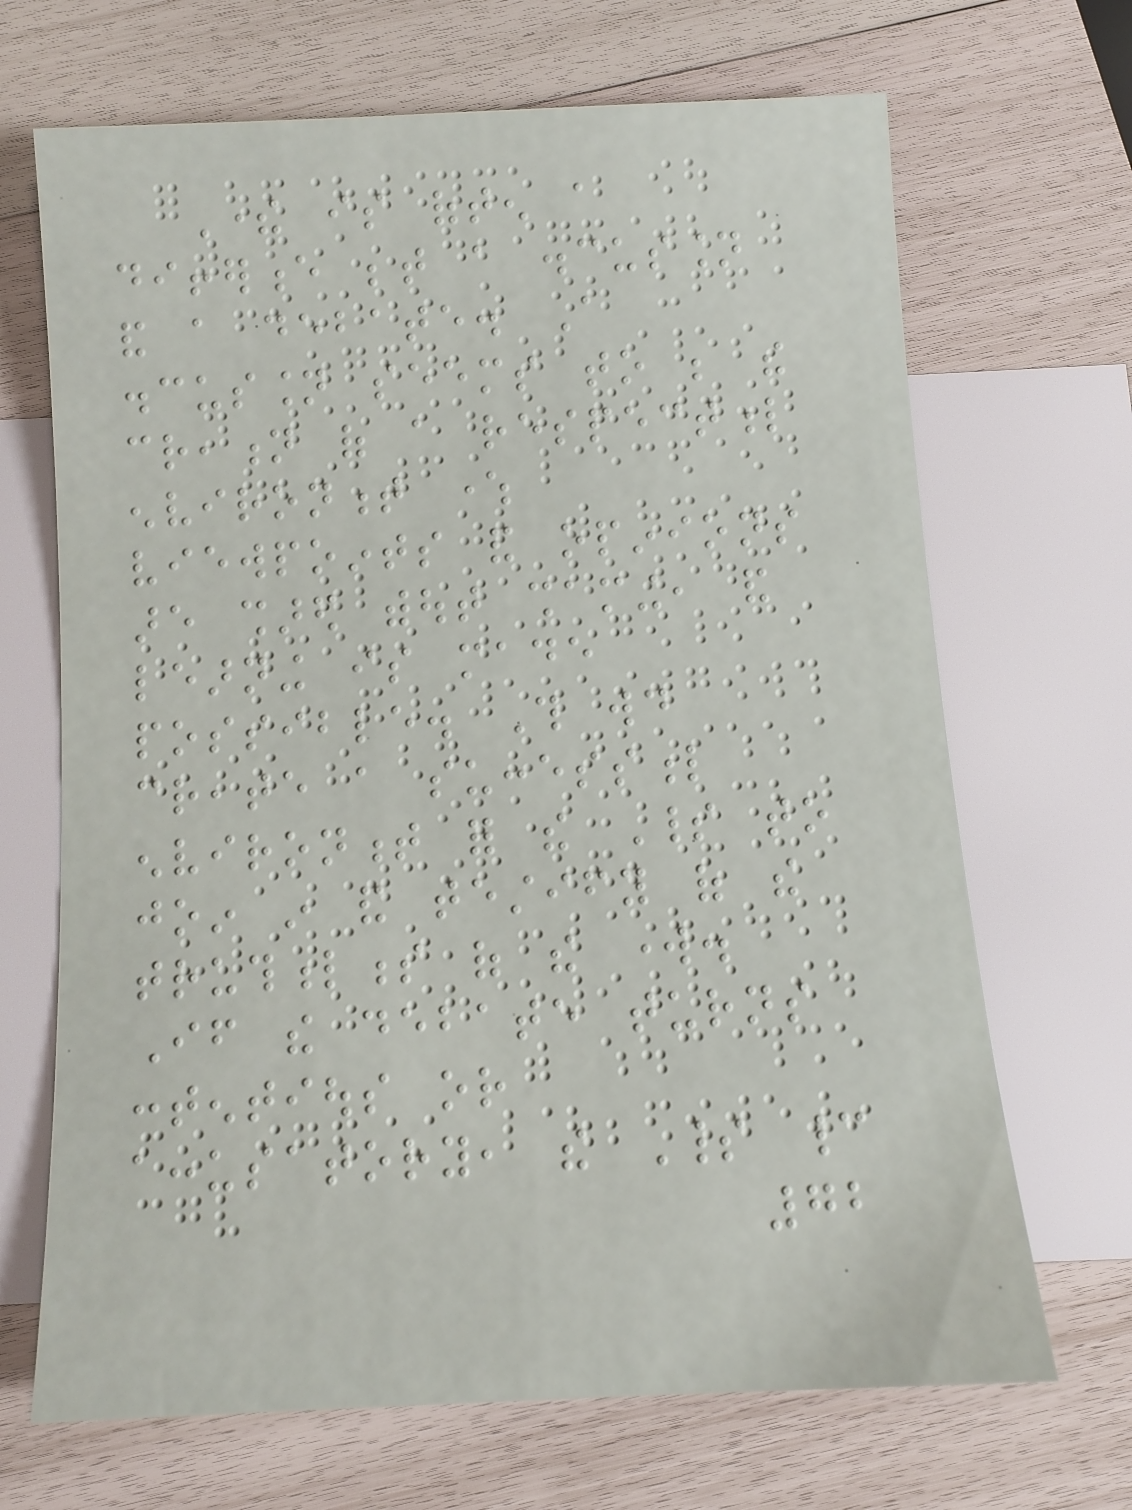There is often a
difference between a discussion
and a debate. A
discussion seems to be the
creation of a respectful
environment where
viewpoints and opinions
are shared without shaming, and
learning is made
possible. This would
create a successful
environment for the Spirit to
join in and testify of the
truthfulness of the work.
If the debate turns
contentious or
accusatory, the Spirit cannot
72
